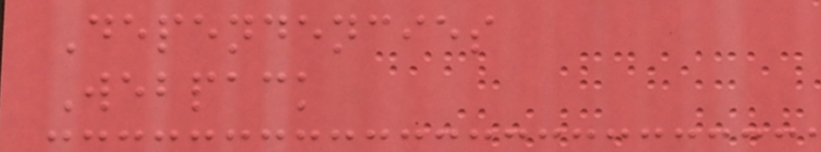Dependencies
Webpack
